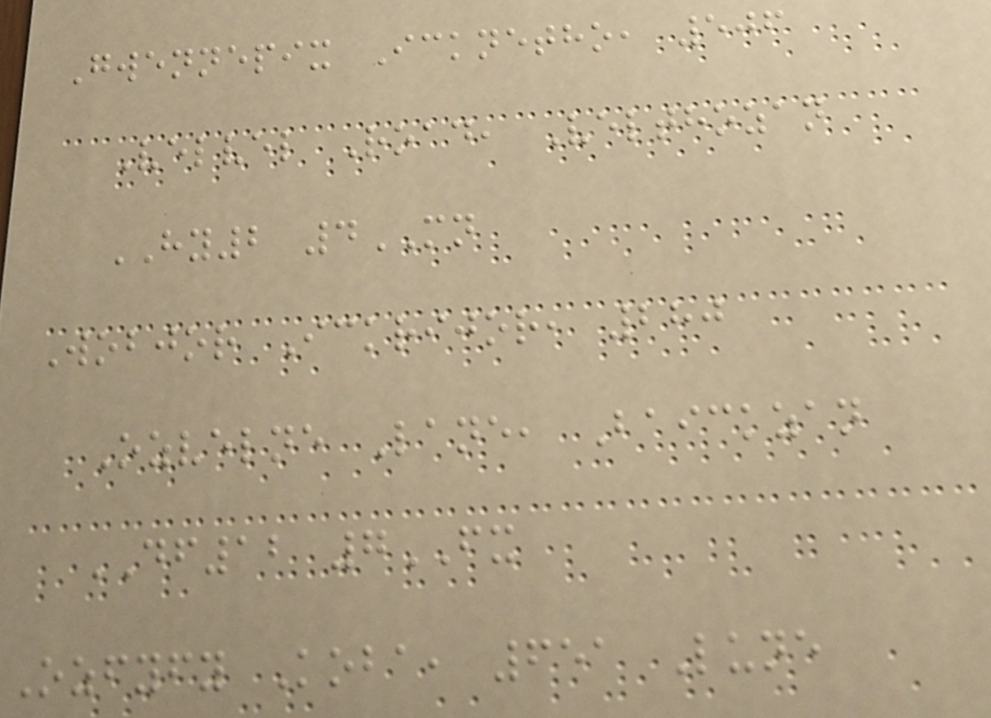Gwennepix Icknetho, 506
Velvel Road, Velthozan
HY2 4MN
Wobjor Ickrijor, 280
Ozvelne Lane, Baickzan
DF12 7FX
Ozfyfy Koba, 651 Lune
